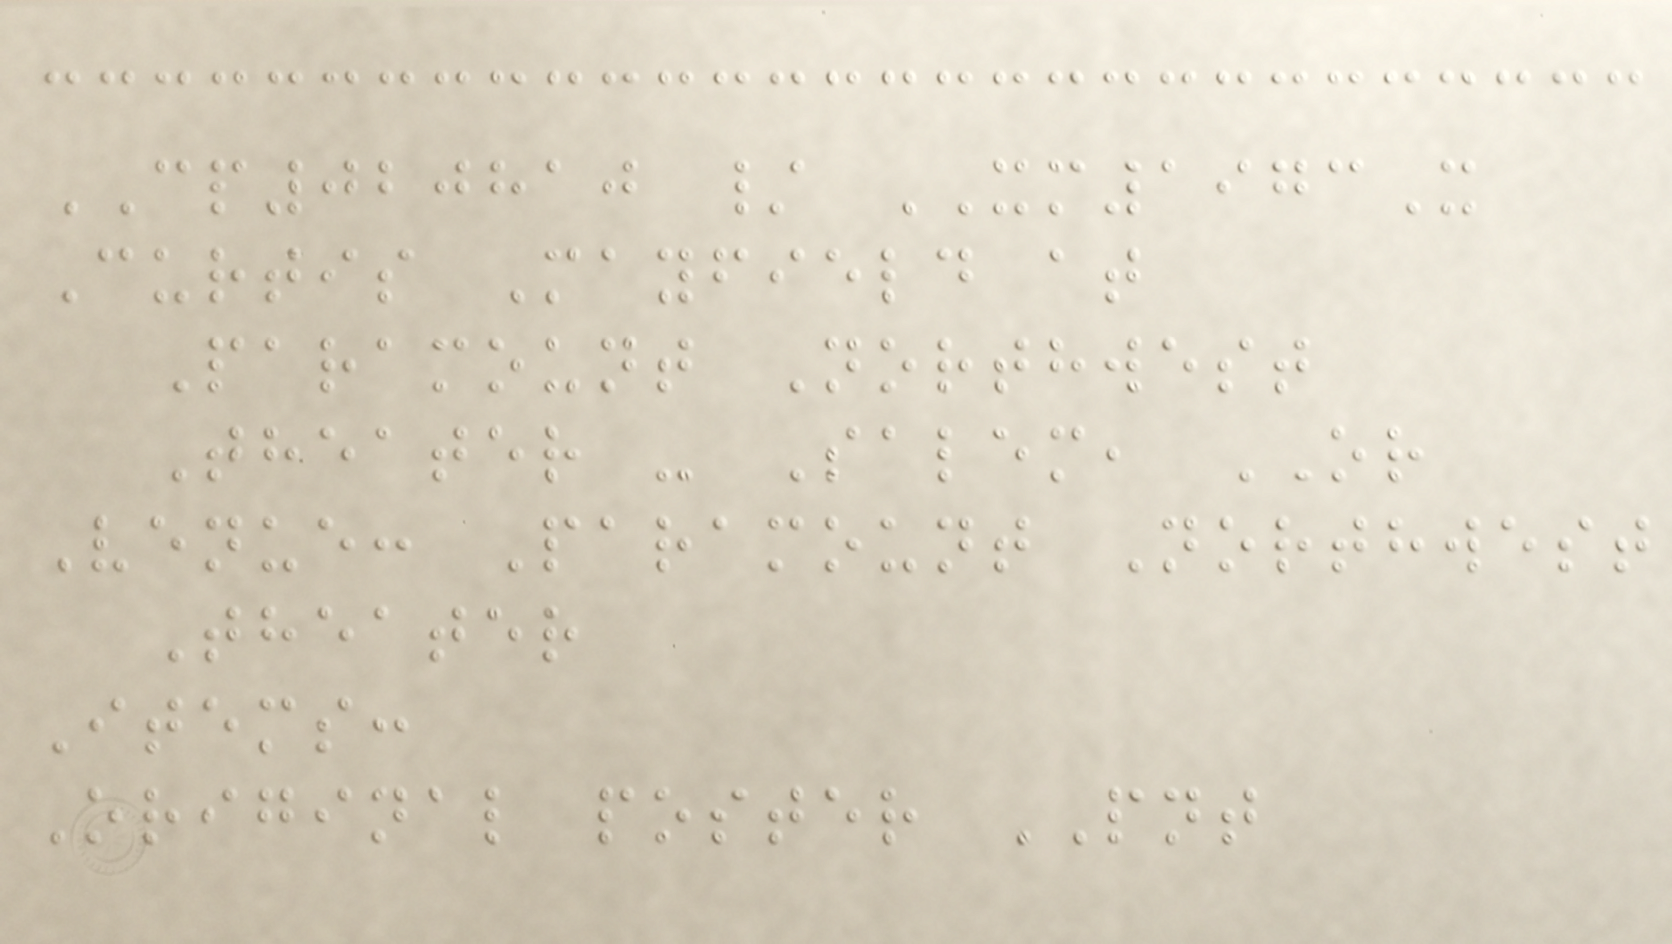CP020810 / XM1973X
Curtis Mayfield at
Paramount Northwest
Theater - Salem, OR
Venue: Paramount Northwest
Theater
Items:
Original poster PNT
